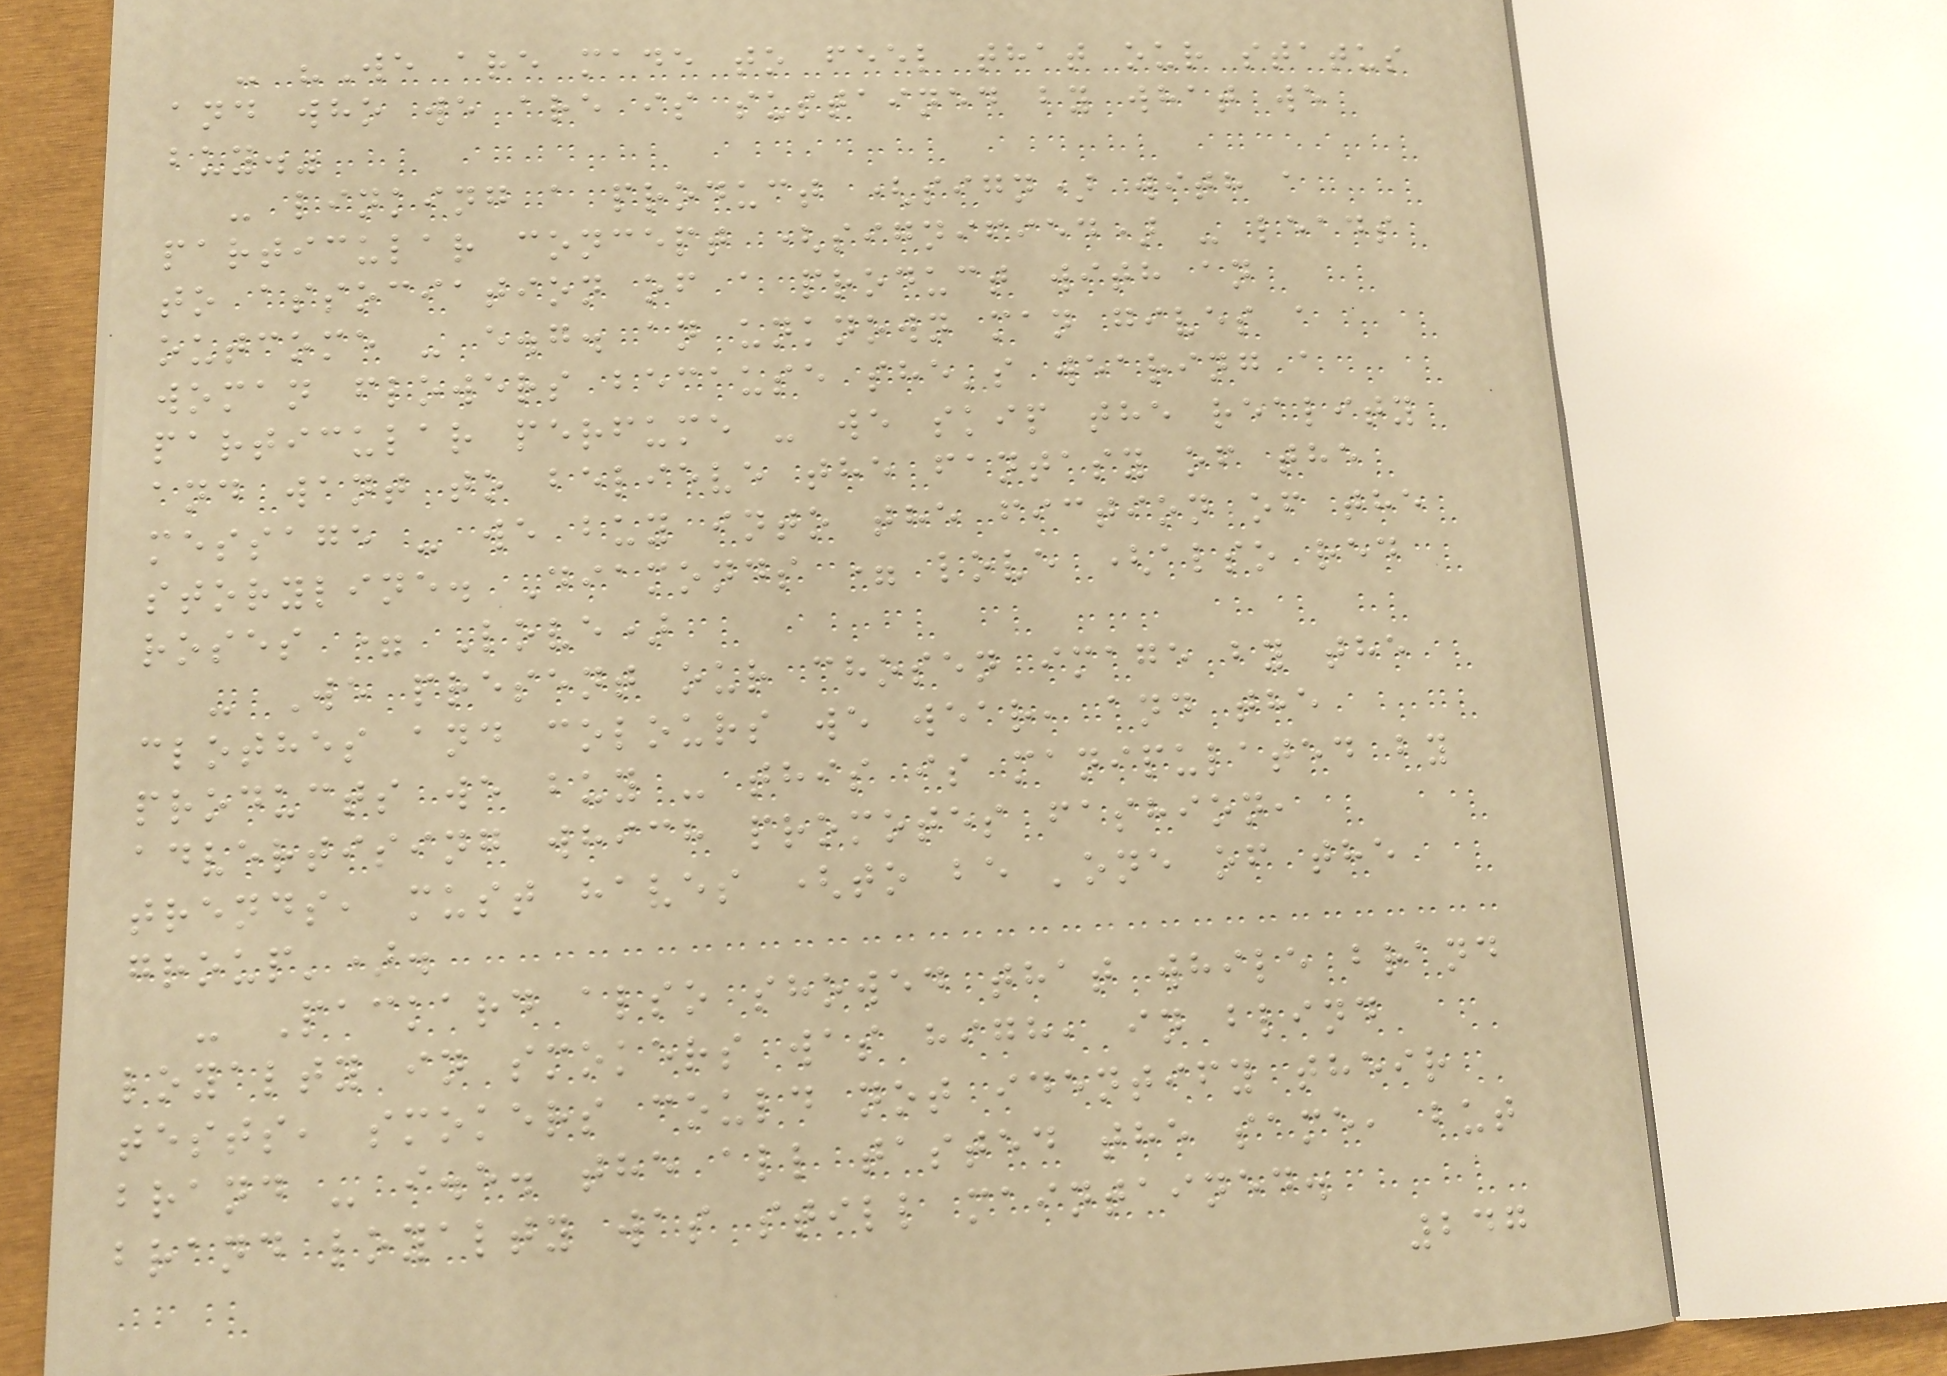- "We are made to feel that our status
and who we are is sustained by what we
buy."
- linking a product (sign) with a
particular concept (signified) - leads
to association of a product with an
outcome - e.g. an unknown man gives a
woman flowers because she's wearing a
particular perfume - we skip the reality
and want to believe the fantasy of the
message - we buy into the fiction of the
storyline. Diamonds = love (also red
roses = Love)
- We present our chosen image by the
clothes and colours we wear, and the
products we buy - this is manipulated by
advertising which promotes fashion,
trends, must haves (to be 'one of the
group').
- Packard also showed that while brand
loyalty in smokers was high, in blind
tests, smokers could not identify their
brand - i.e. the all tasted the same, but
brand loyalty was still maintained.
247
